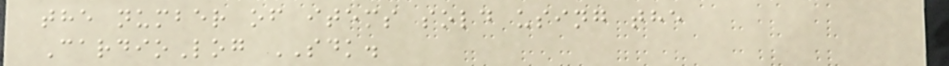the number of items sold using the
CardioLog SDK.
